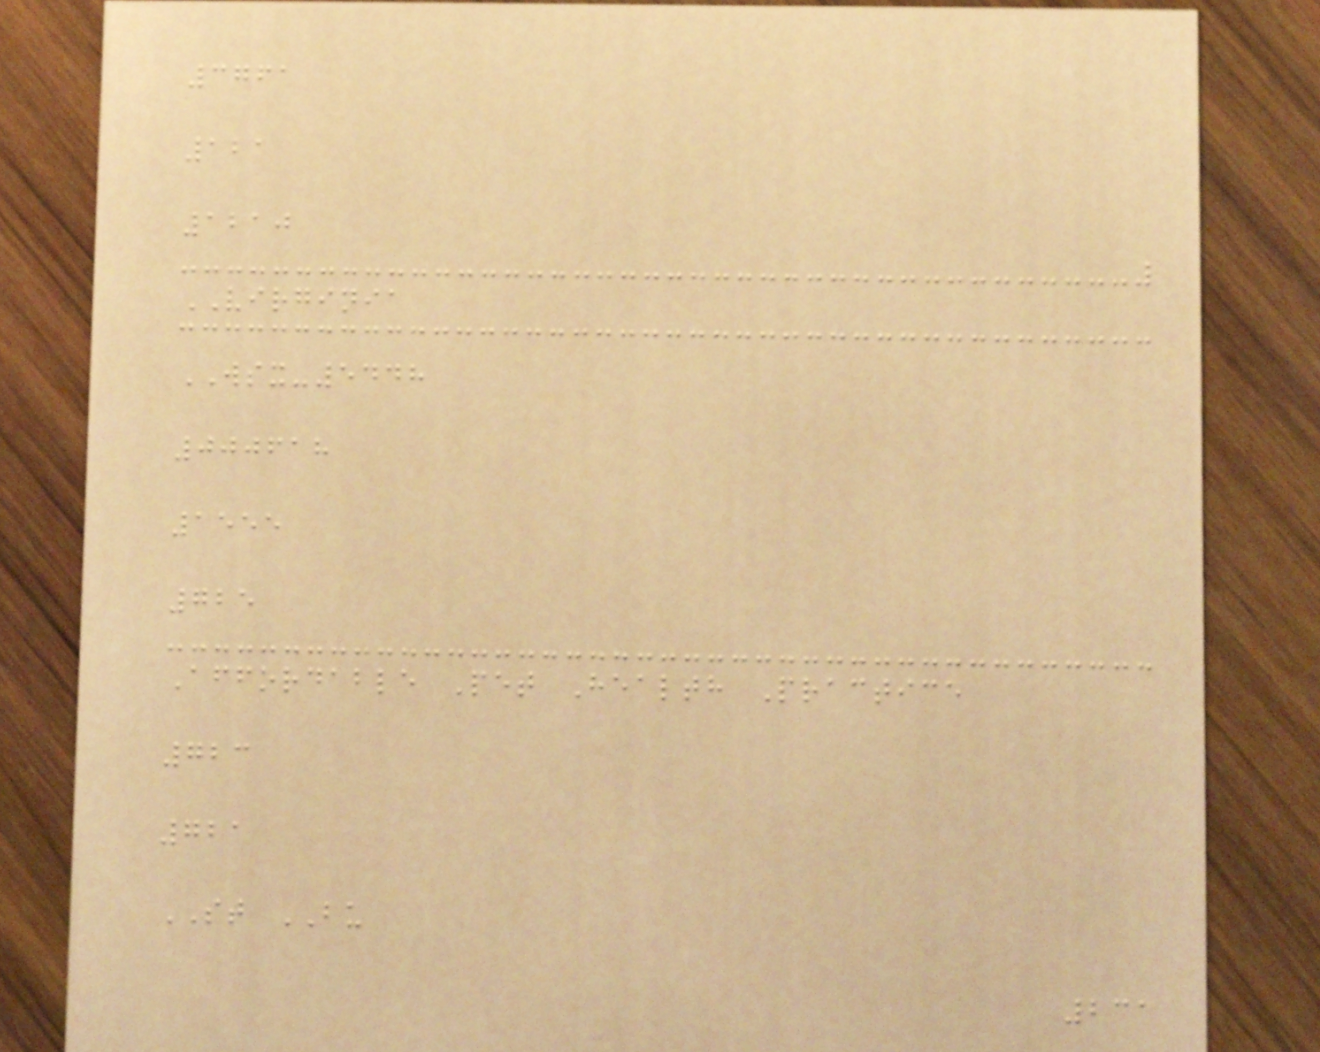3761
121
1210
VIRGINIA
WSX-5448
000618
1555
725
Affordable Pet Health Practice
723
721
ST BU
231
